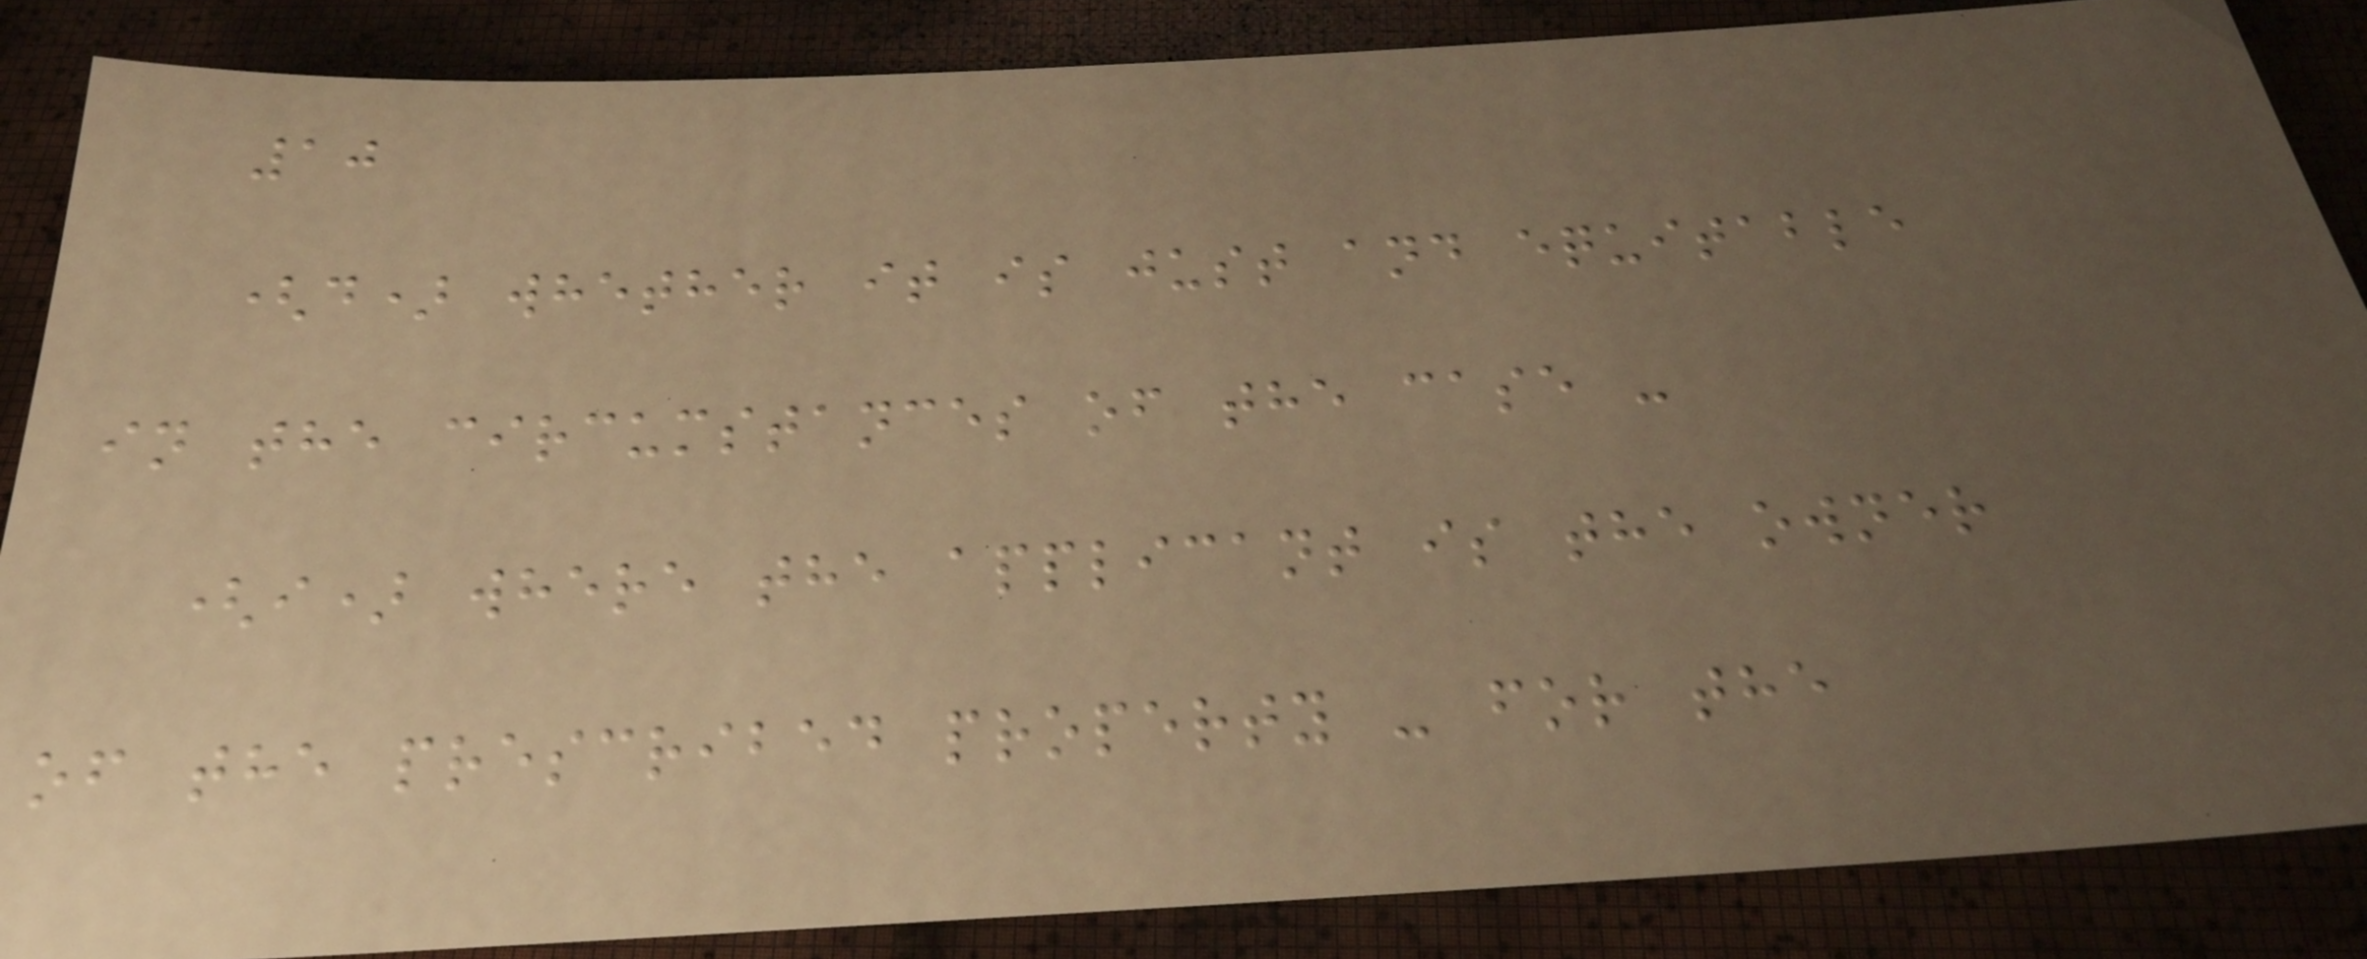10
(d) whether it is just and equitable
in the circumstances of the case -
(i) where the applicant is the owner
of the prescribed property - for the
